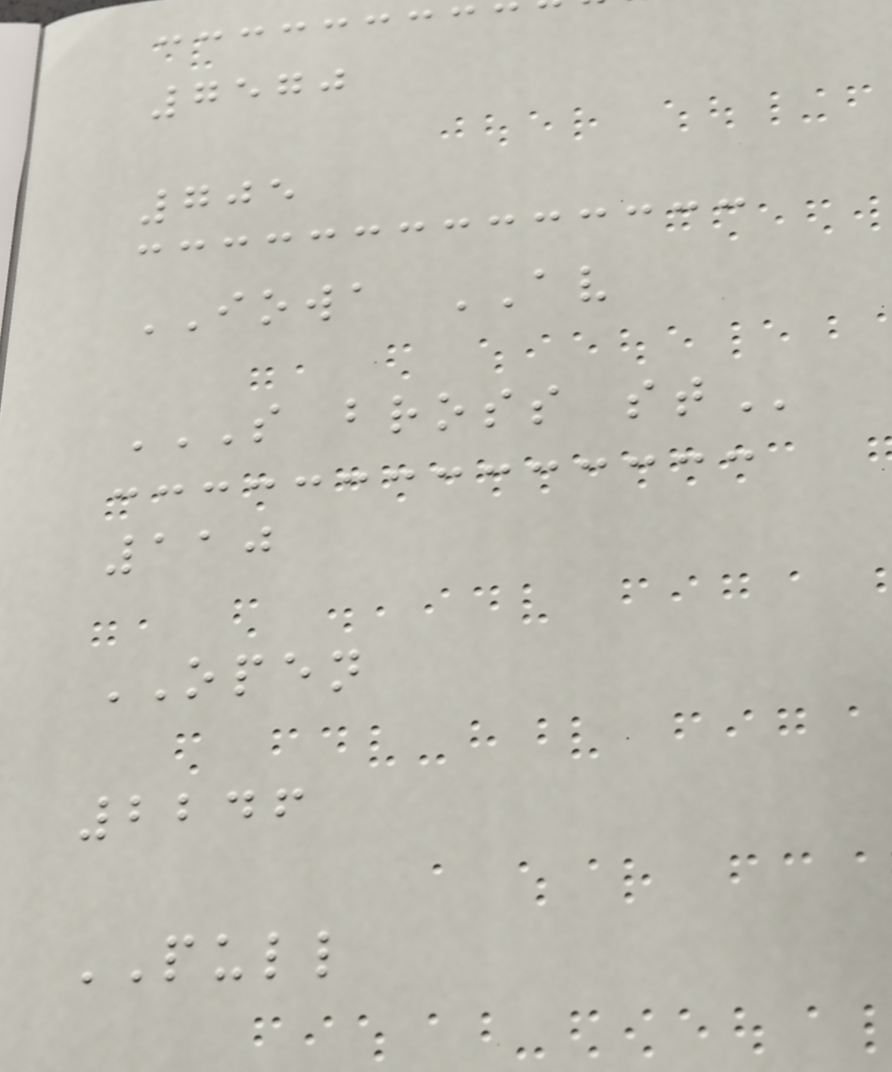7570
705
IOWA AV
S BROSS ST
110
OPEN
2246
PULL
